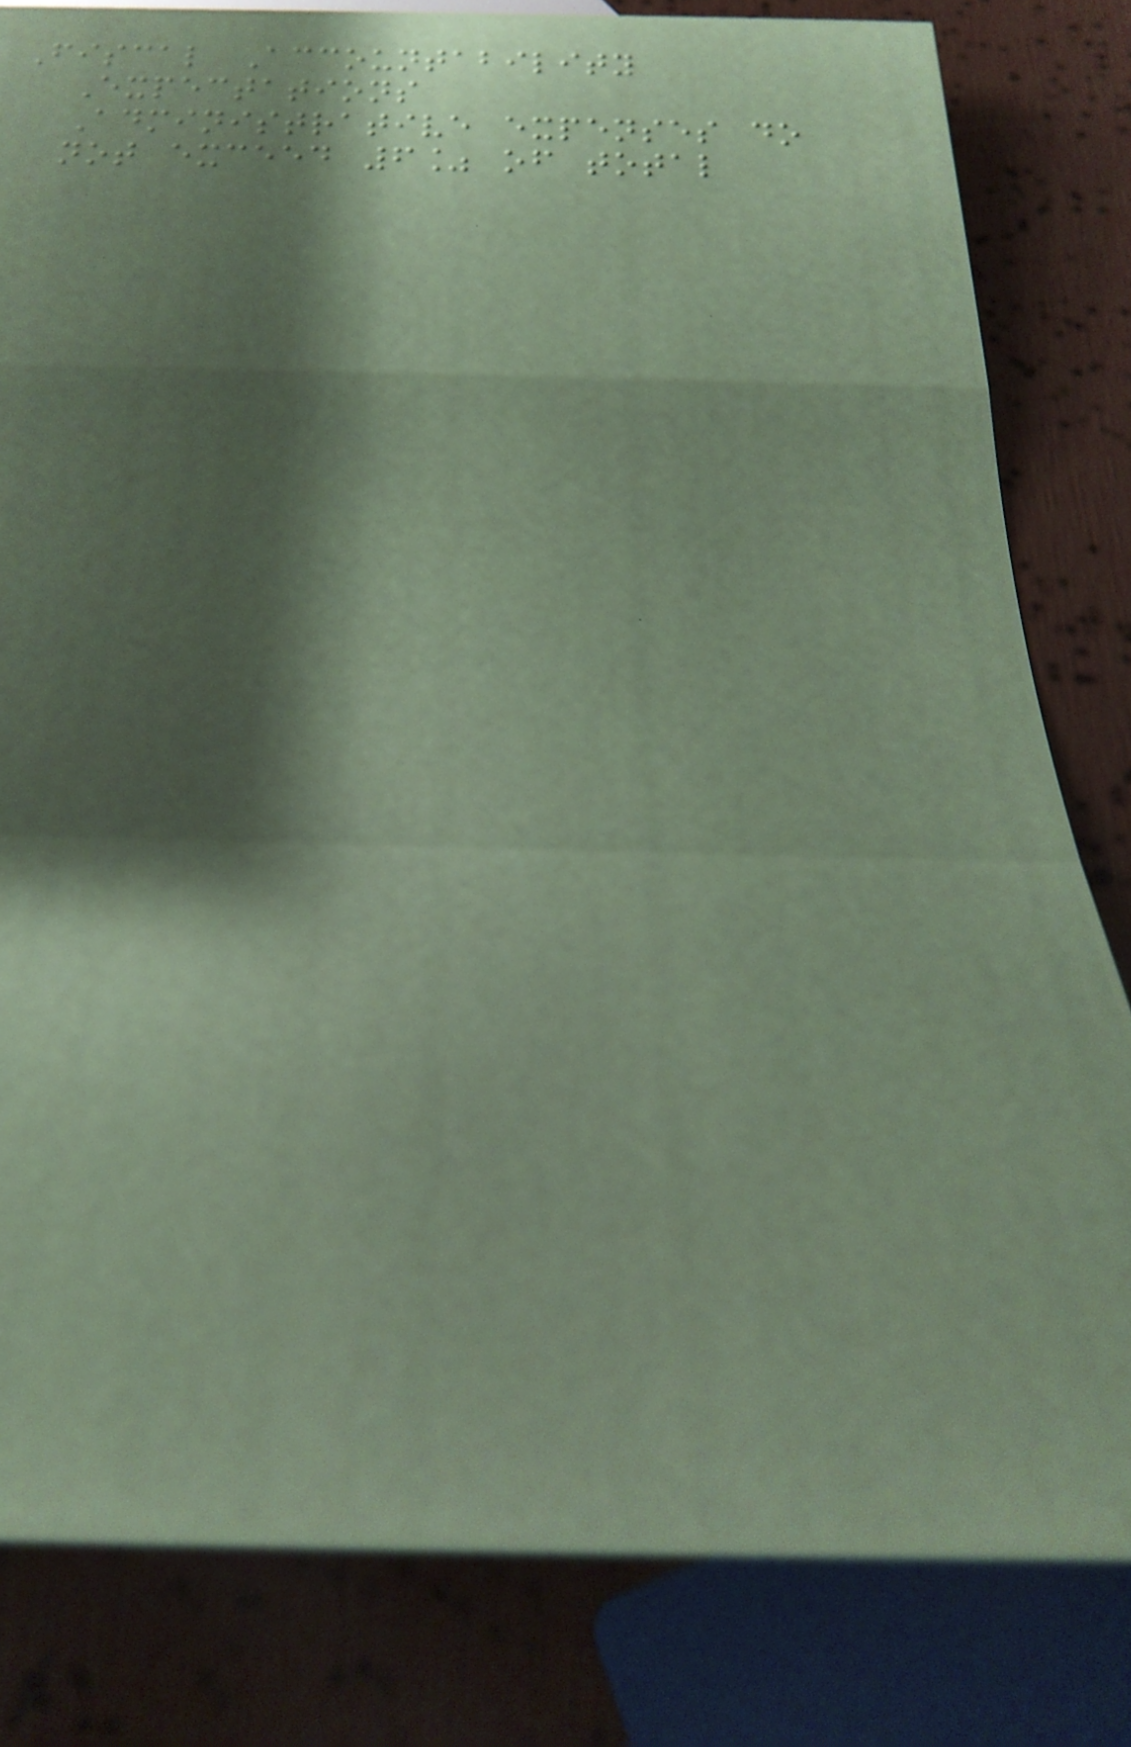Fiscal Accountability
Expectations
Administrative expenses do
not exceed 6% of total
